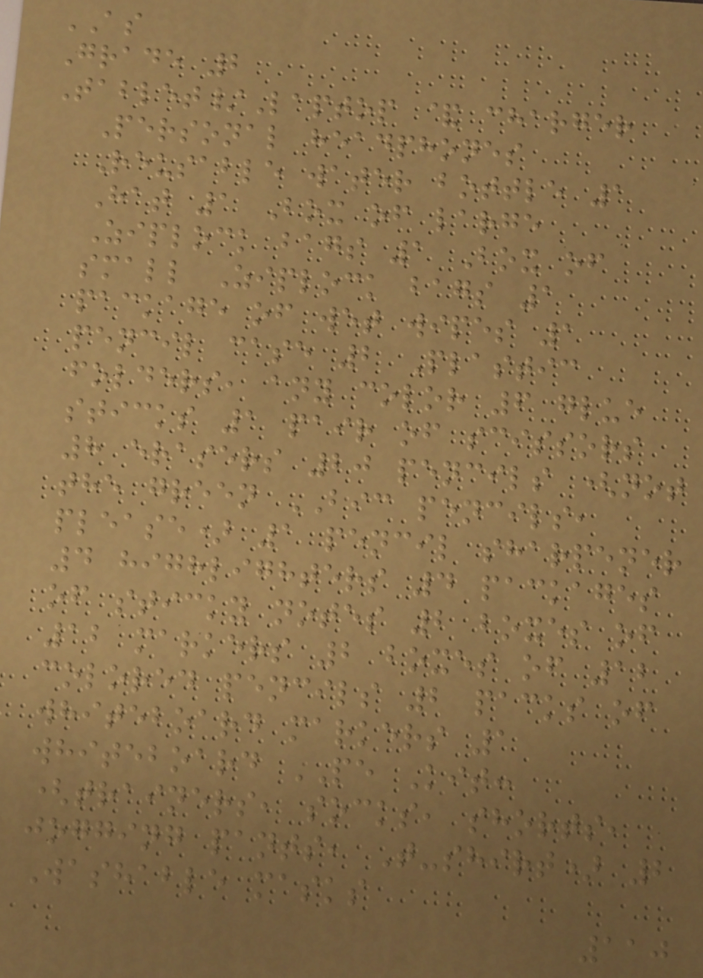AS
Grade 2
Tablet/Laptop & charger
Personal headphones
Reusable water bottle 1
Hat 1 Box of large
Ziplock bags 1 Box of
small Ziplock bags 1
package of wet wipes 1
pencil case 2 Plastic
folders, any color 6 glue
sticks 1 pair of scissors
8 erasers 20 pencils (not
the green BIC pencils,
please) 1 pencil sharpener
4 highlighters 4 packages
of sticky notes 2 boxes of
12 markers 2 boxes of 12
colored pencils 2 packs of
whiteboard markers 1
whiteboard PE Kit:
(trainers, socks, shorts,
jogging pants, T-shirt) 2
Washable masks
110
